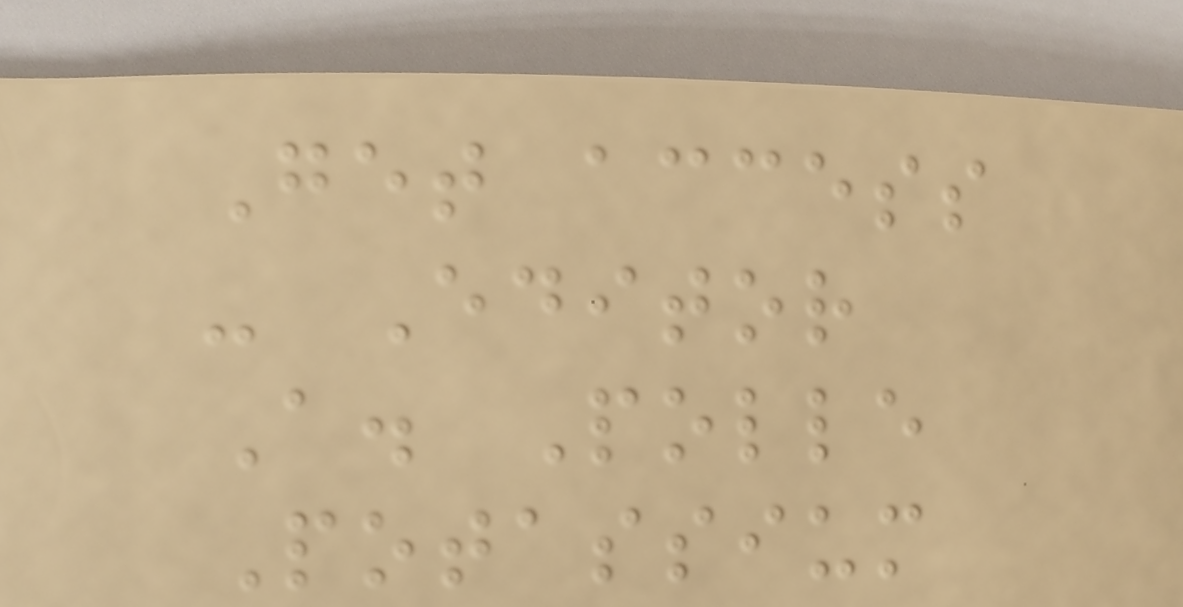Get access
- Editor
A. Polle
Potassium
